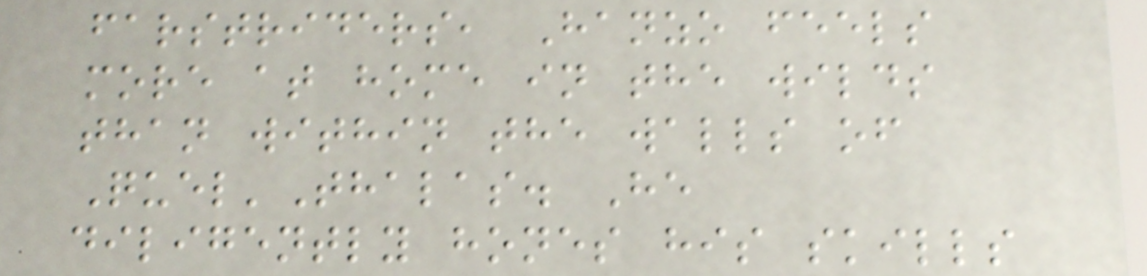farstriders, Hanzo feels
more at home in the wilds
than within the walls of
Quel'Thalas. He
diligently hones his skills
